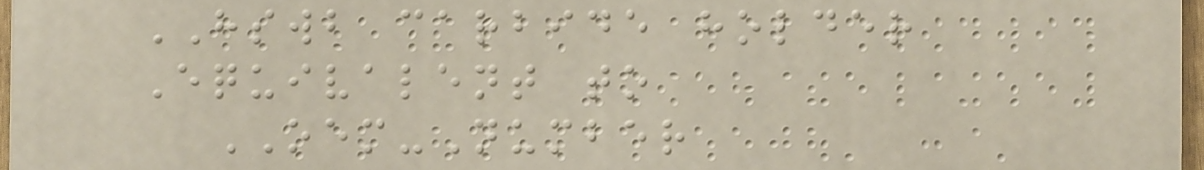HSWB carbide holder
Equivalent to
OEM-Number
